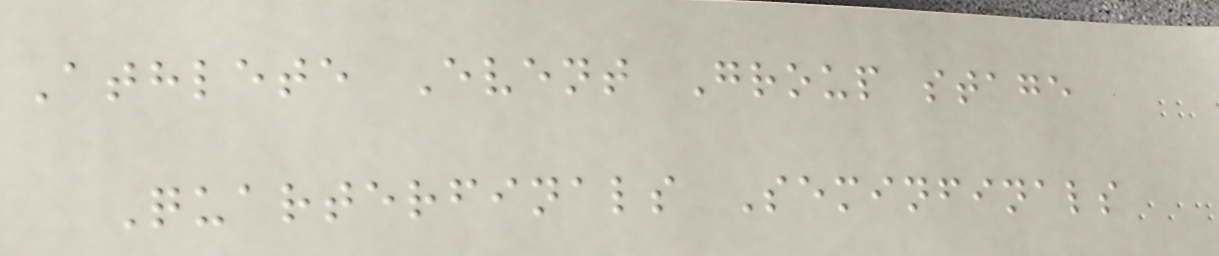Athlete Event Group stage
Quarterfinals Seminfinals
